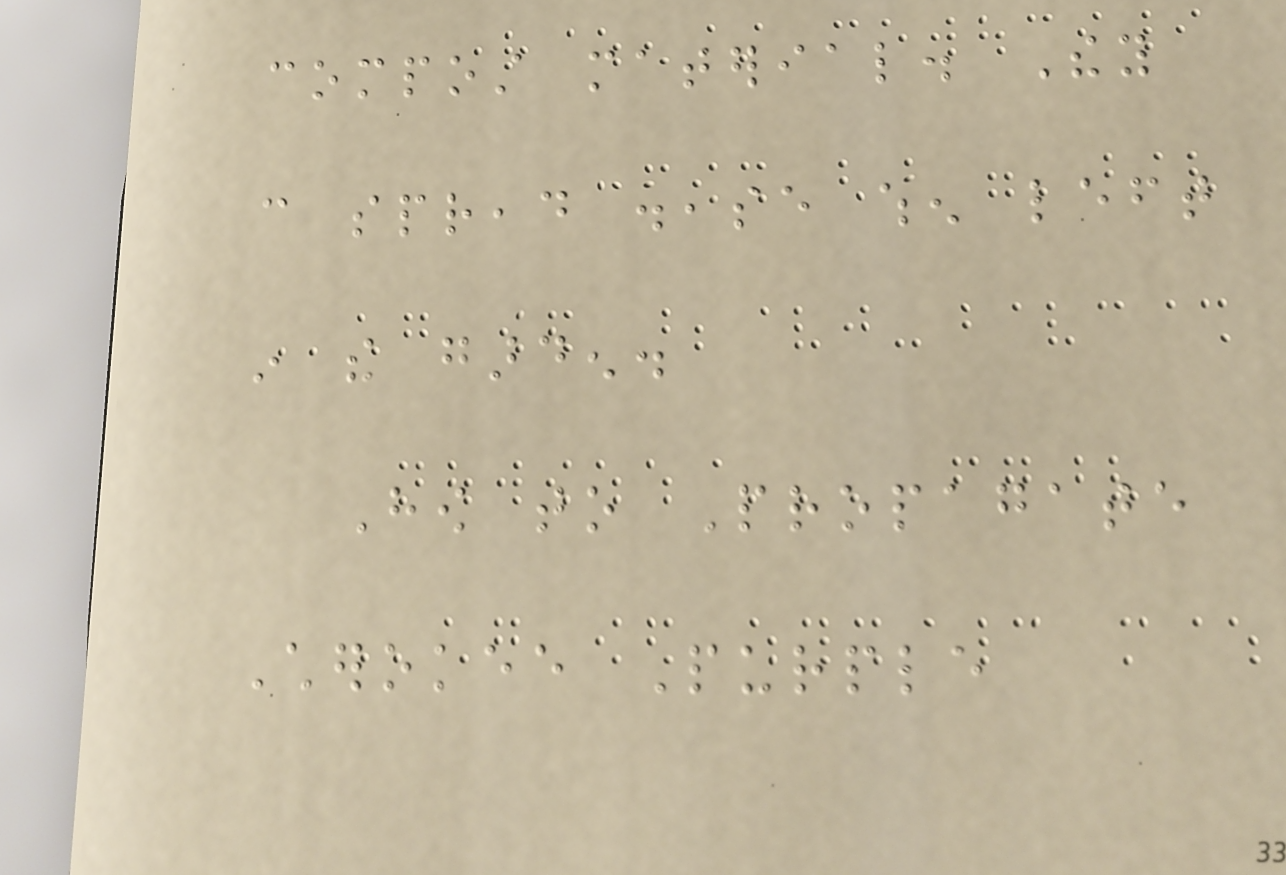compost material. They
can spread disease when left
in the garden.
How to Propagate
Cherokee Purple
